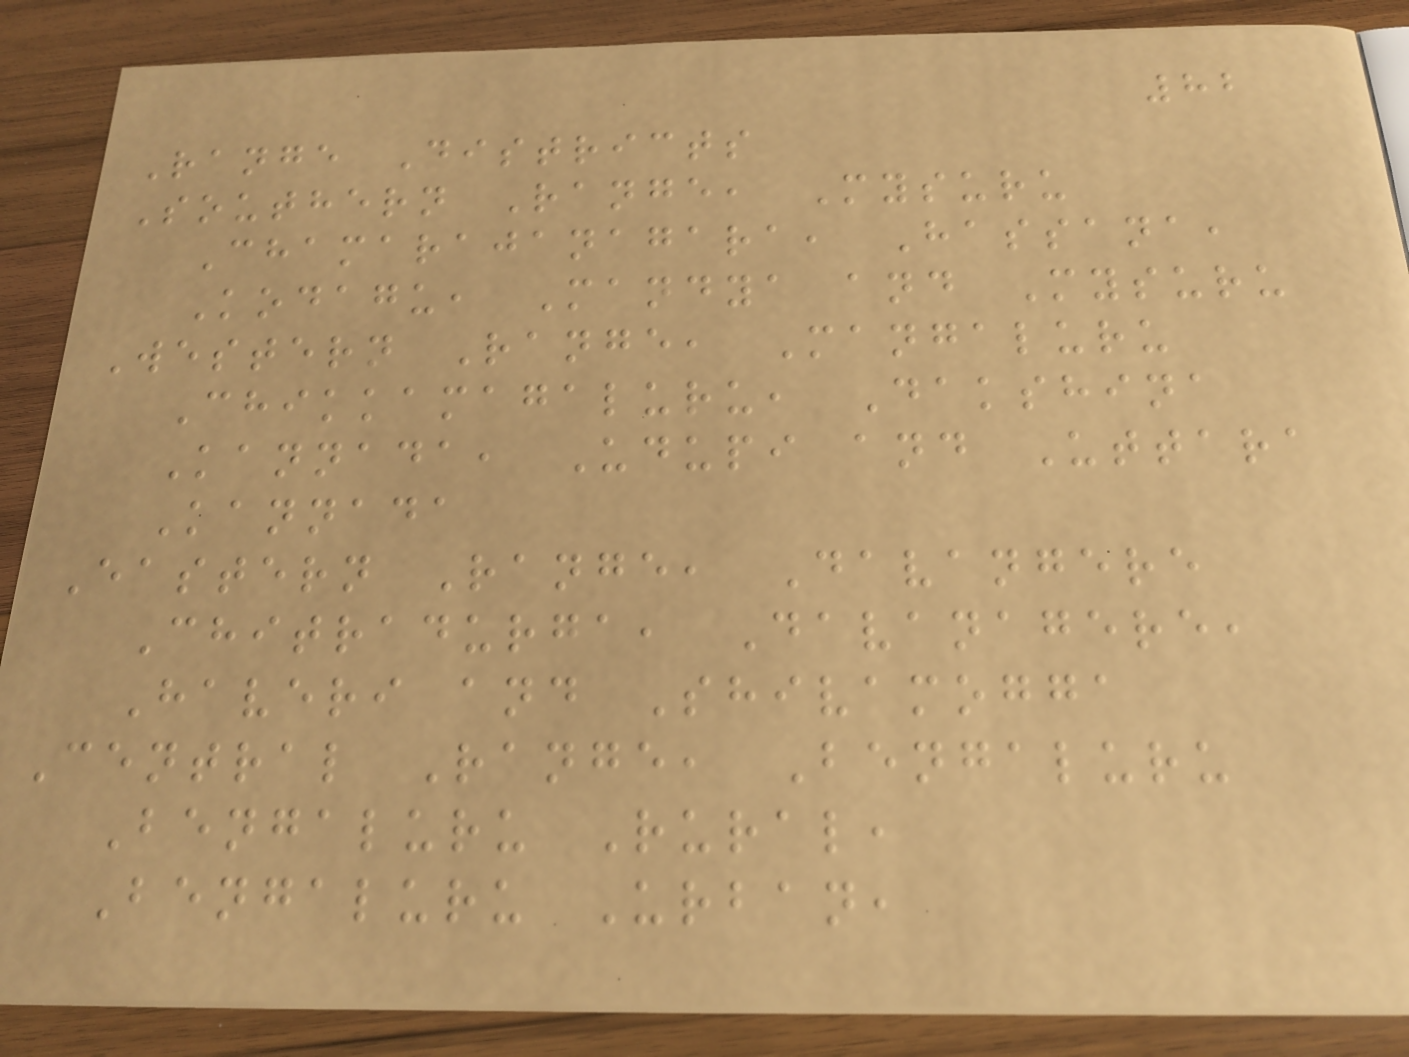82
Range Districts
Southern Range, Mysuru
Chamarajanagara, Hassana,
Kodagu, Mandya and Mysuru
Western Range, Mangaluru
Chikkamagaluru, Dakshina
Kannada, Udupi and Uttara
Kannada
Eastern Range, Davangere
Chitradurga, Davanagere,
Haveri and Shivamogga
Central Range, Bengaluru
Bengaluru Rural,
Bengaluru Urban,
